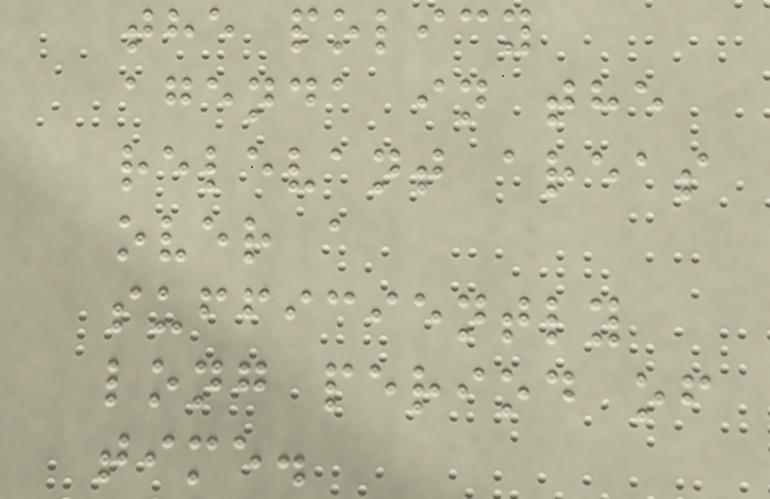the policy
agenda in the
relevant areas
over a
sufficiently
long period of
time.
